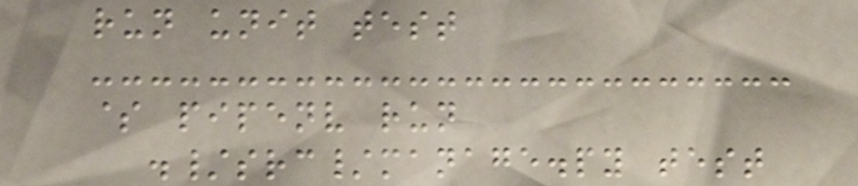run unit test
$ pipenv run
./src/manage.py test
